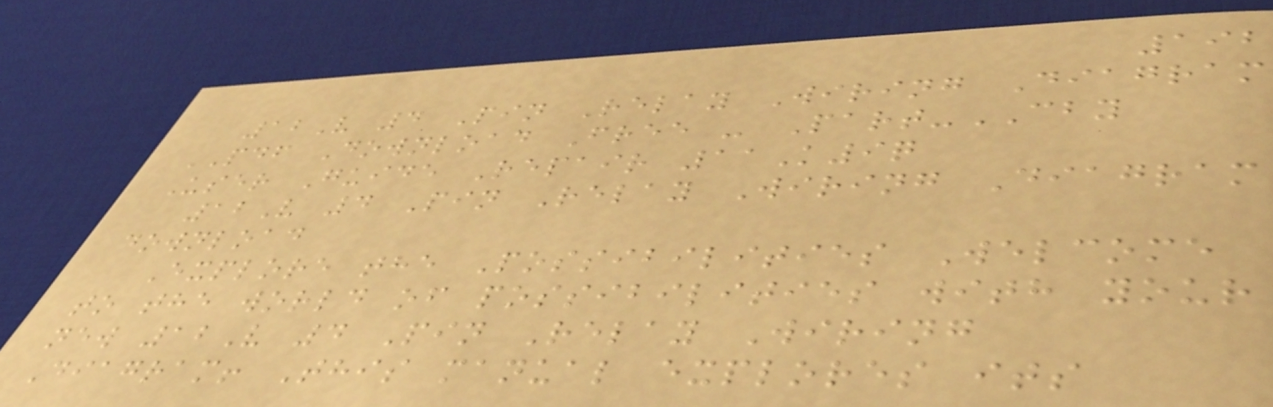192
12V 4 Pin Relay Wiring Diagram
PDF Download Free - Part-CBY
User Guide Repair 11K9q
12V 4 Pin Relay Wiring Diagram
download
Explore the Possibilities Welcome
to the world of possibilities with your
new 12V 4 Pin Relay Wiring
Diagram! This manual explores its
